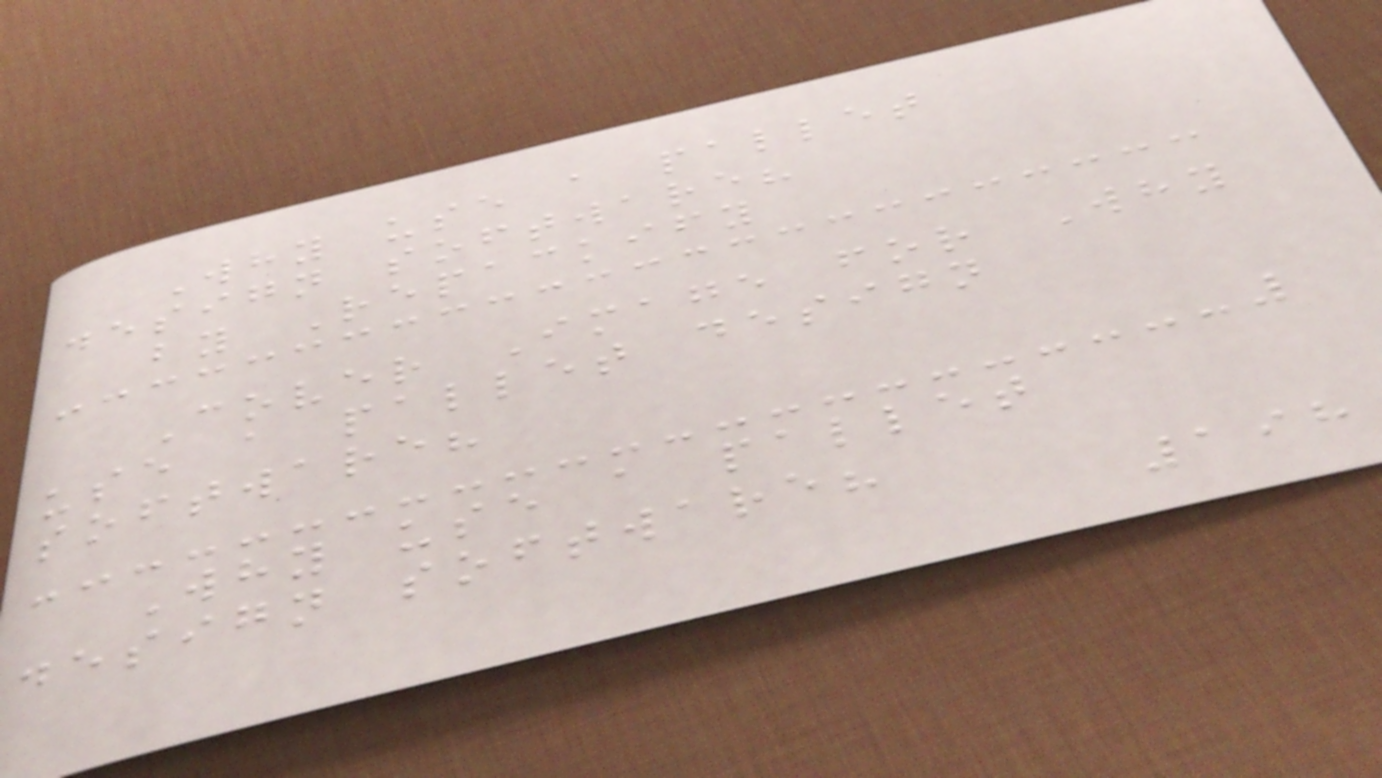Why use a pallet
design software?
by Repackify
Cover Image for Why
use a pallet design
software?
Why use a pallet
design software?
198
